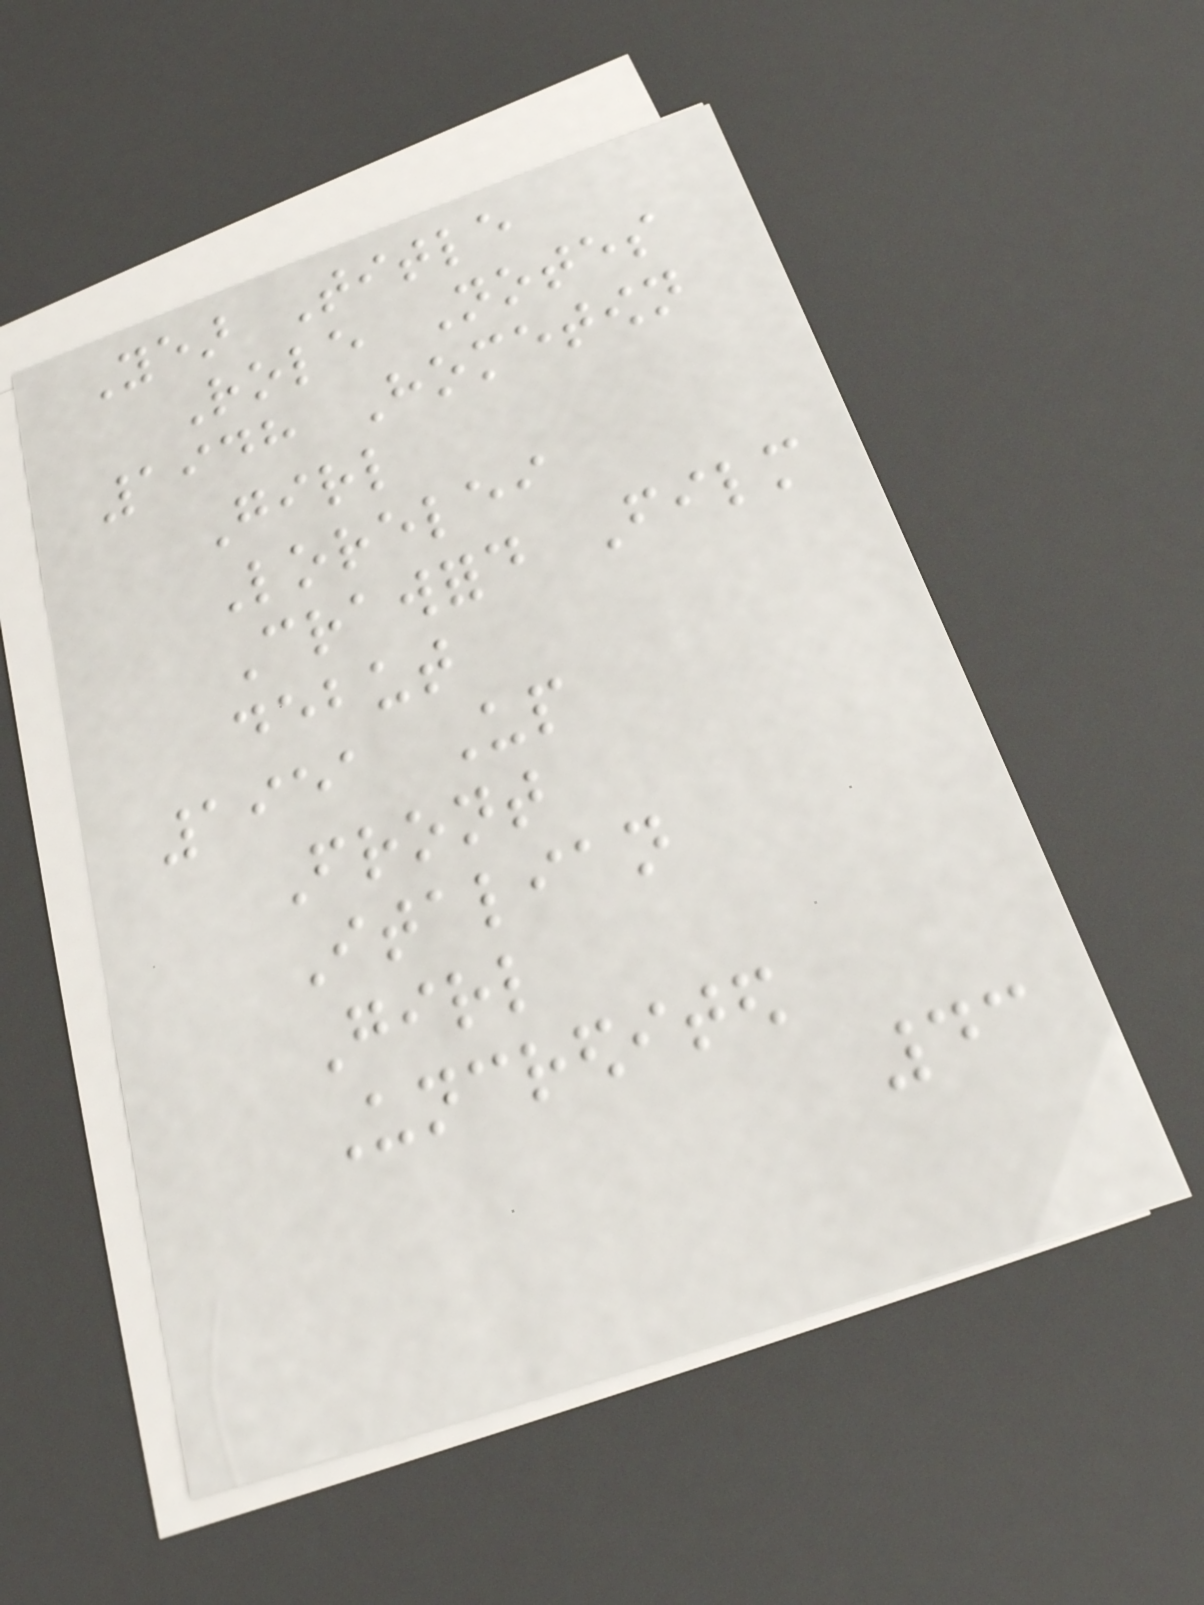Year Title
Role Notes
1948 Hometown
Girl
Lorelei
Crawford Film
debut
1951 Up
Front
Italian
Girl
Uncredited
43
